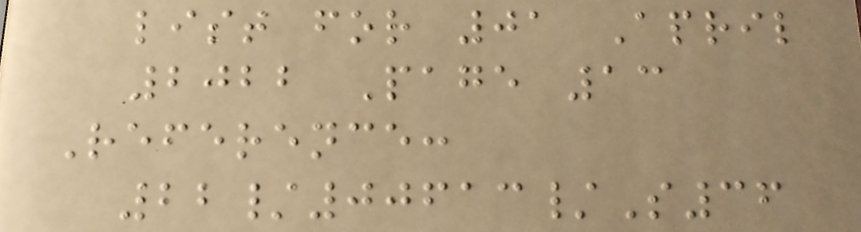list for 01 April
2022 Page 13
Reference:
22/00613/S36
